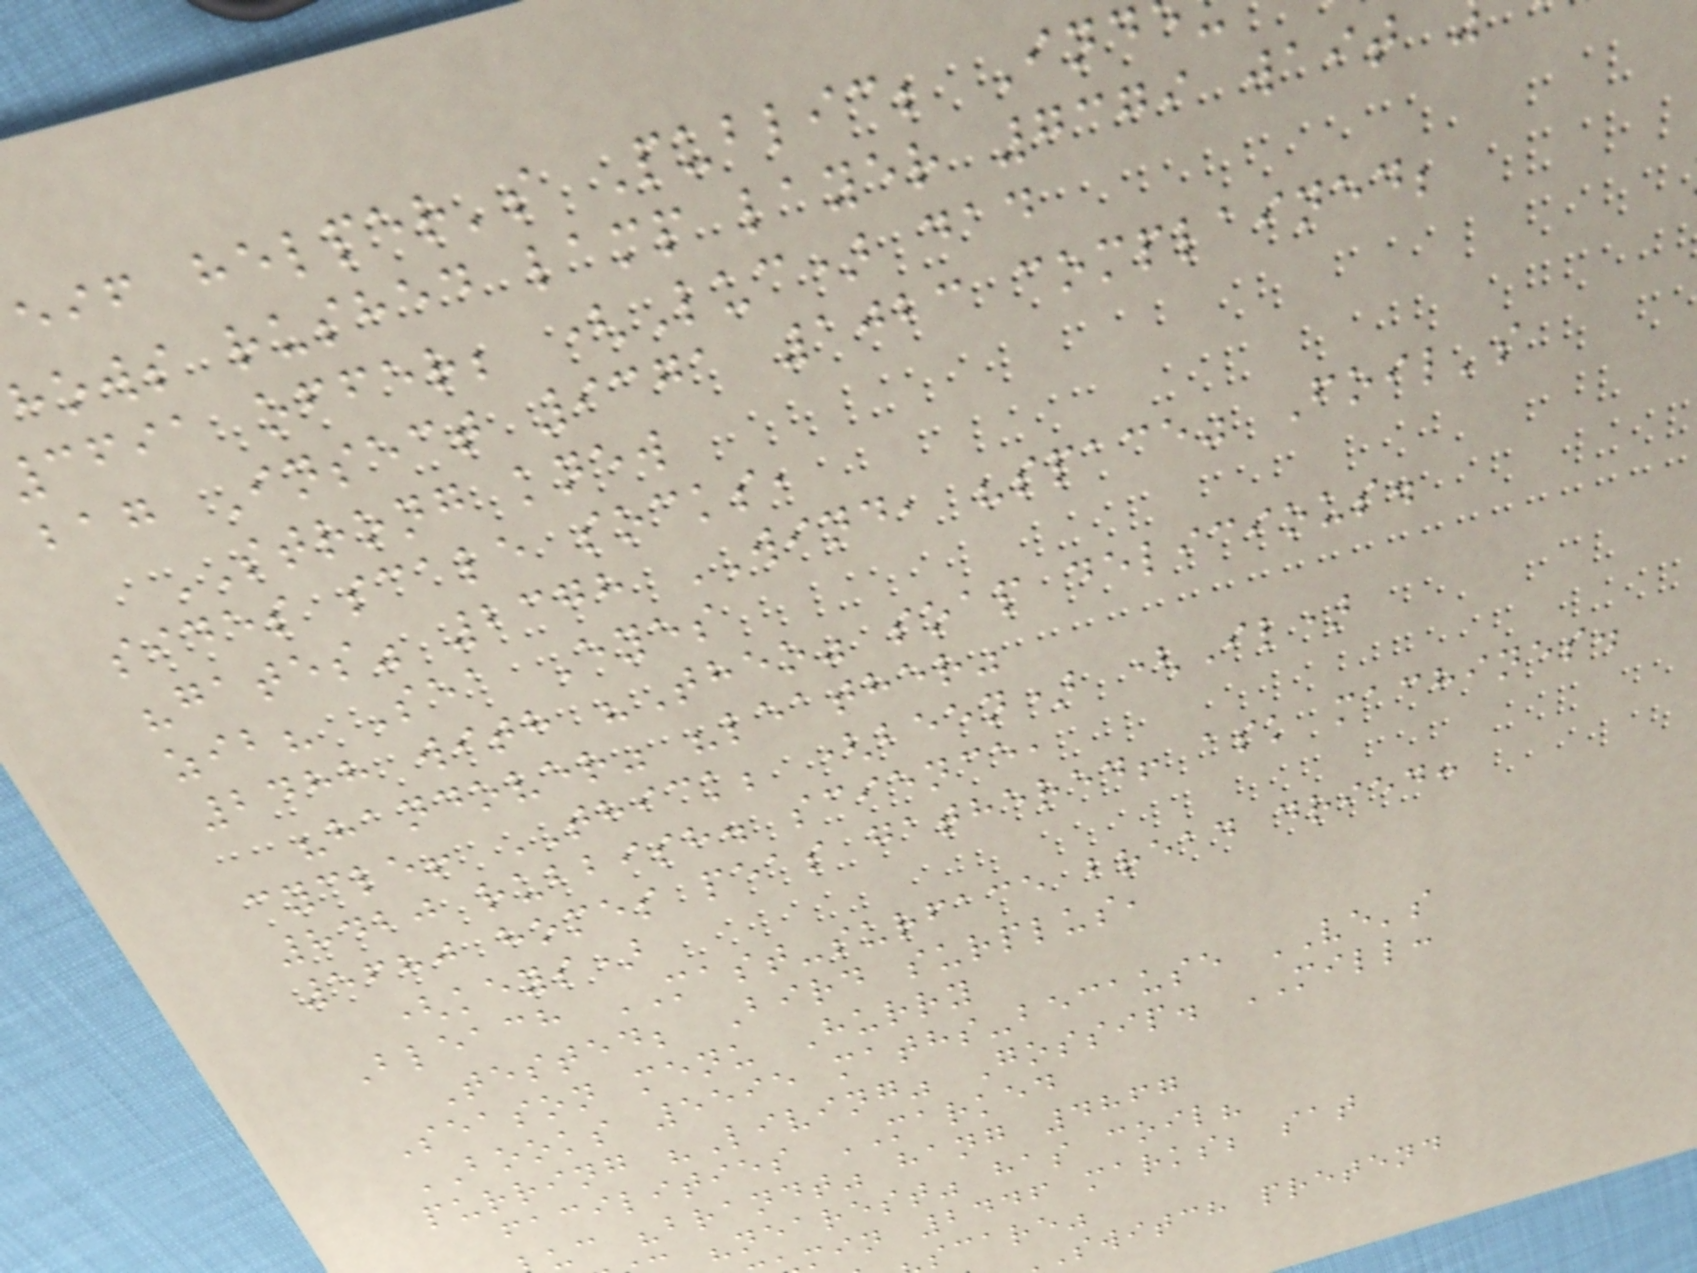eif helper's Public; Ind
hows rushed lamp layer 7379 wait
3691 offer; (Luc) dad
bag Insect 9371 1023 complained;
STRONG knew
sides scale socks,
"gates" 2378 WIND, "space" Foil's
zib? Sea Eyes
2488 with "Theo" soap delicious.
"handover" "leather"
cycle! THICK; (been) (Il)
8420 rubbish. science,
5680 homes peas gathered! ask machines.
(keys)
Bleach MAST-surface bread dried:
Tested; Bird surplus,
Season menu Hurry
BOOKS 5595 maths-because VE's
purring "Living" Gossip. MILL:
facilities MARKED
uc "brandt" hang 4867
"nearest" has coil?
min 2446 marks; sat
scare"
switch pretend
